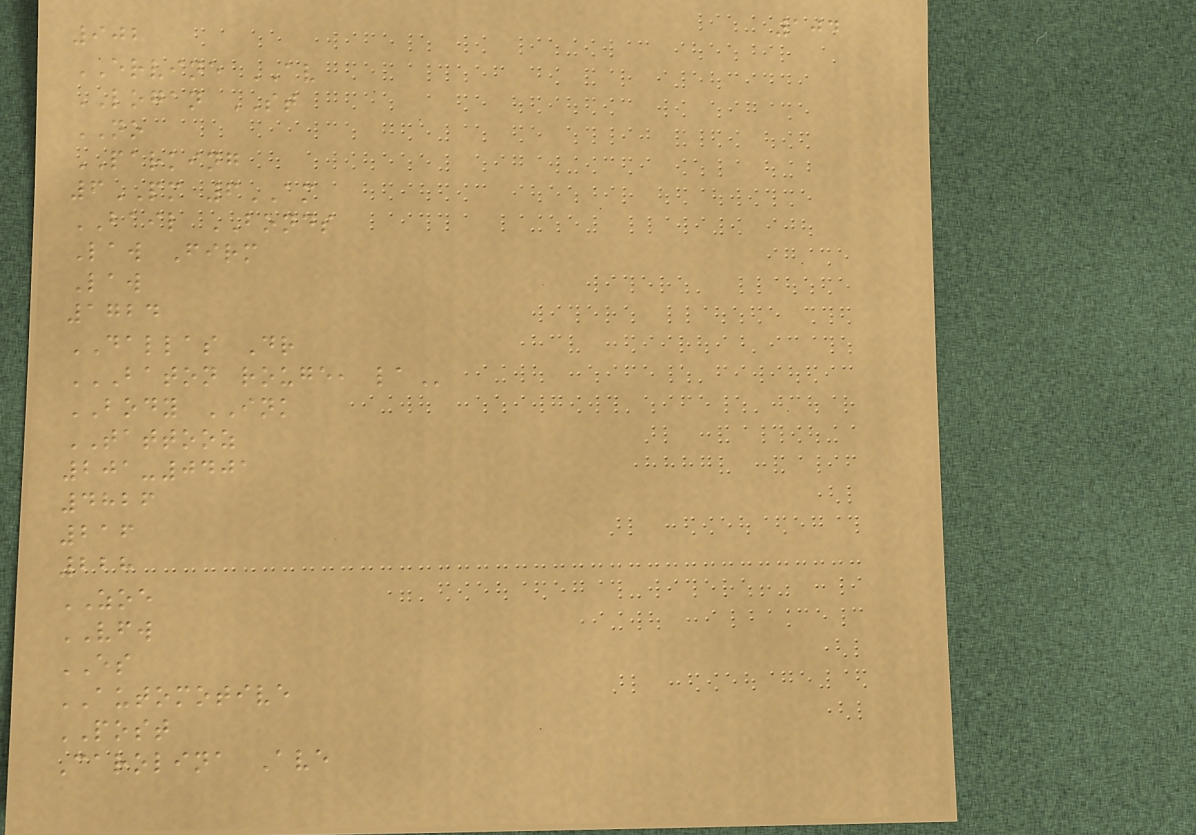104
902
ERVINE AV
LOGAN ST
NO
PARKING
6PM 6AM
BAIL BONDS
Law Firm
Law
1724
DALLAS Dr
BATON ROUGE, LA
BODY INK
TATTOOZ
201-0401
4826
216
228
ZOE
VFW
ES
AUTOMOTIVE
POST
Carolina Ave
